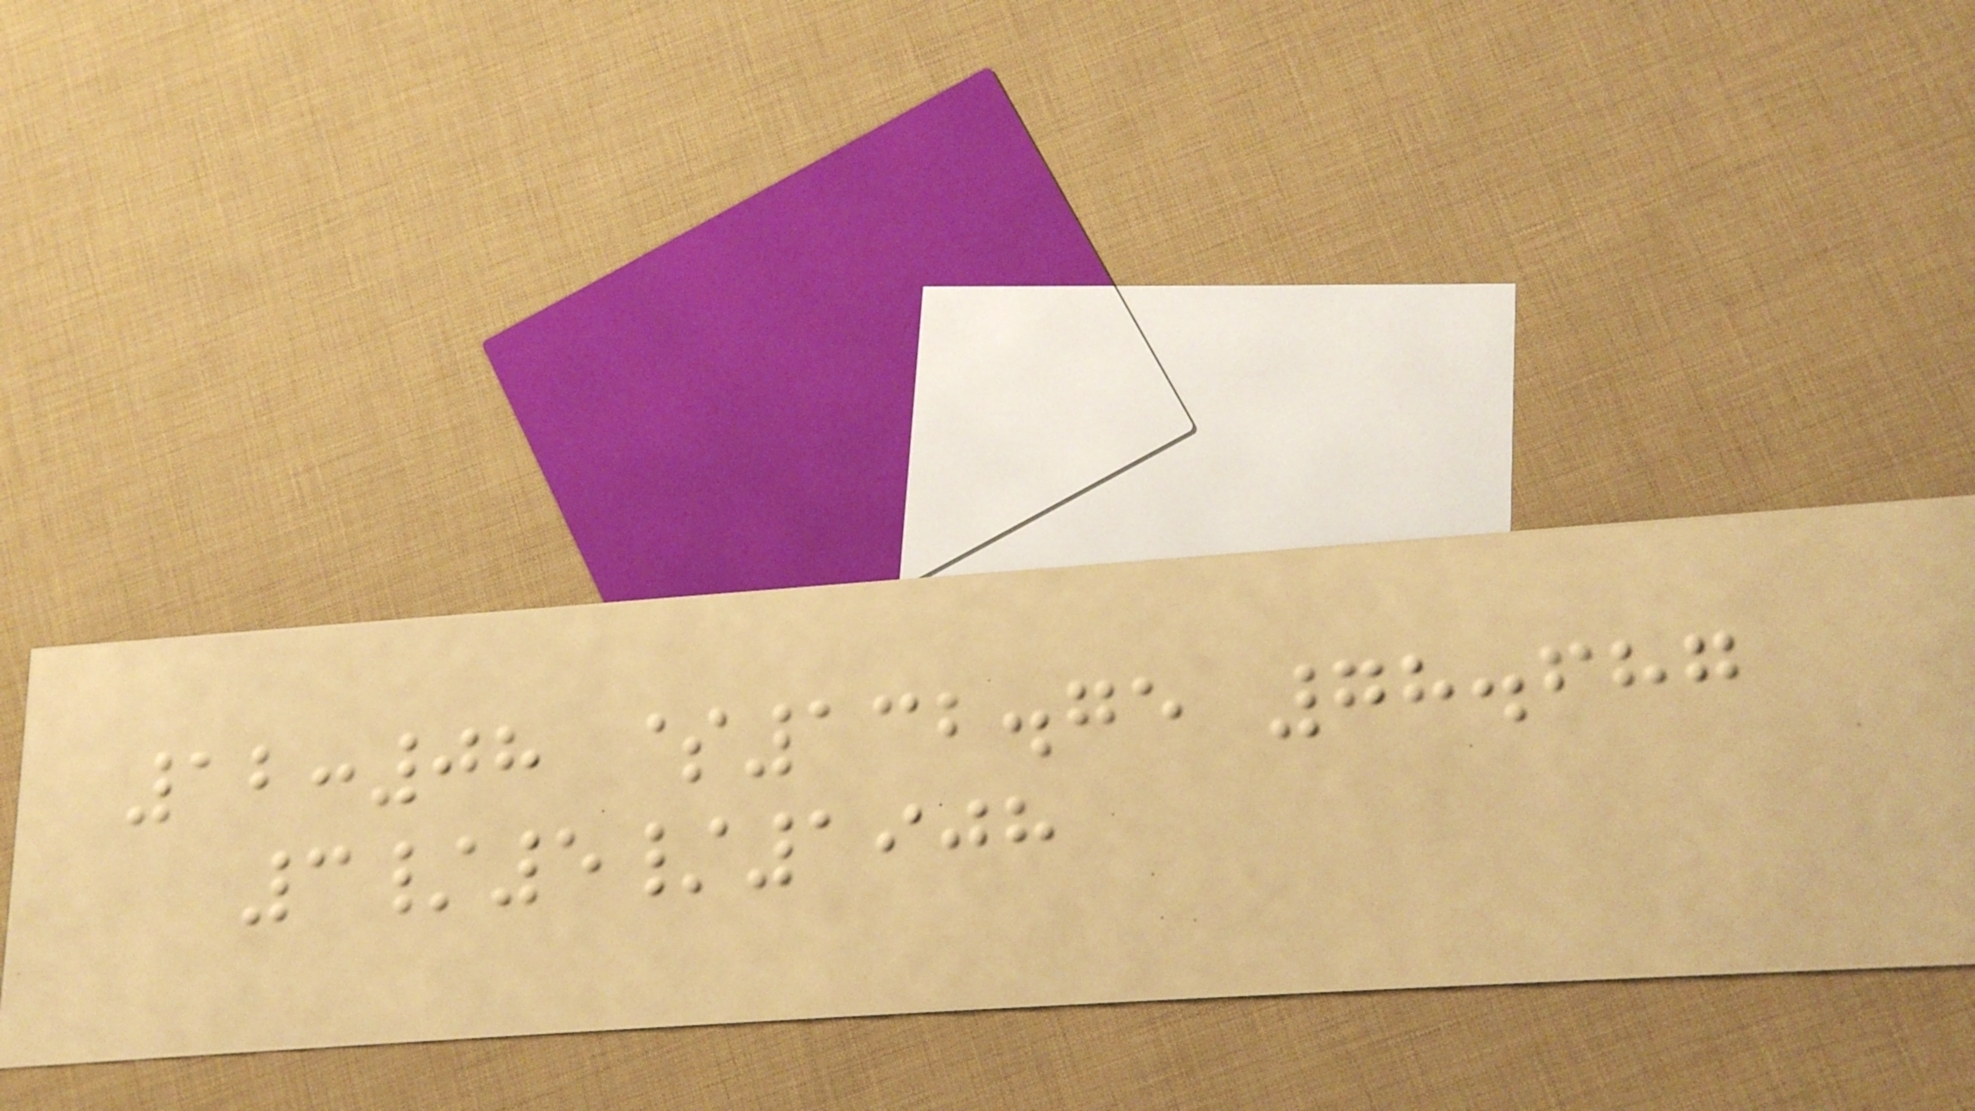12:08 $132.75 78.687
3/5/1908
